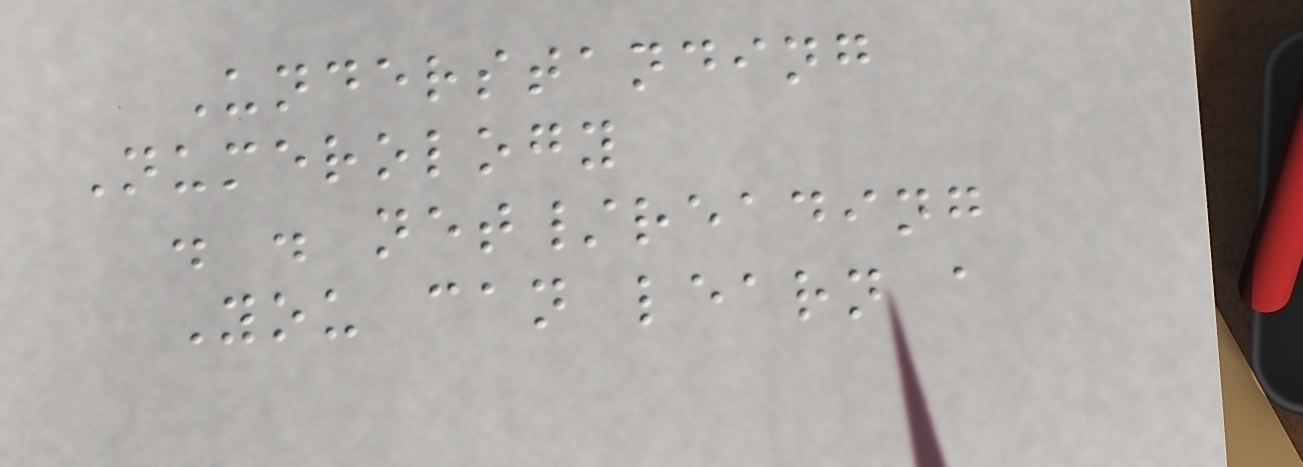Understanding
Numerology
. . net/reading
You can learn a
